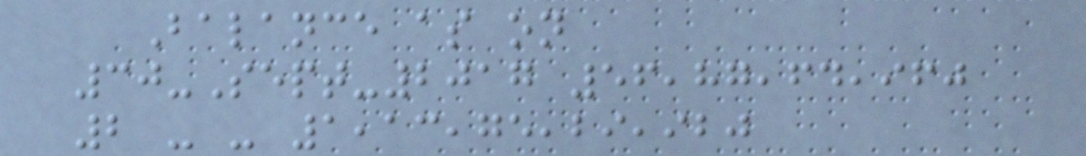Balance as on
30-Sept-2017 56,87,64,960
2 - - 1,13,75,29,920
